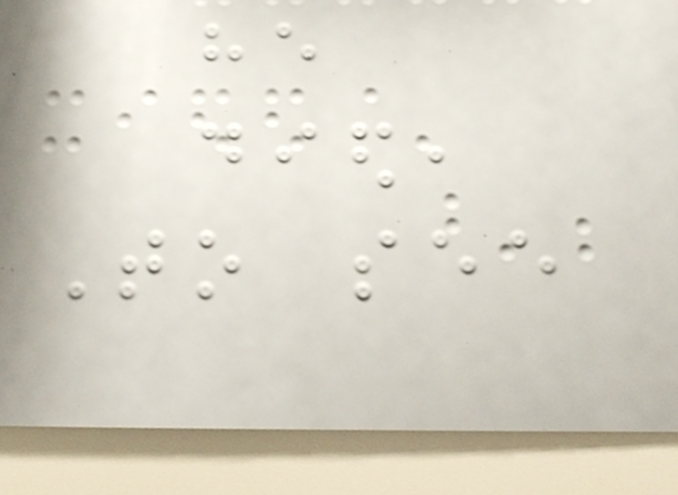he
died,
To see
